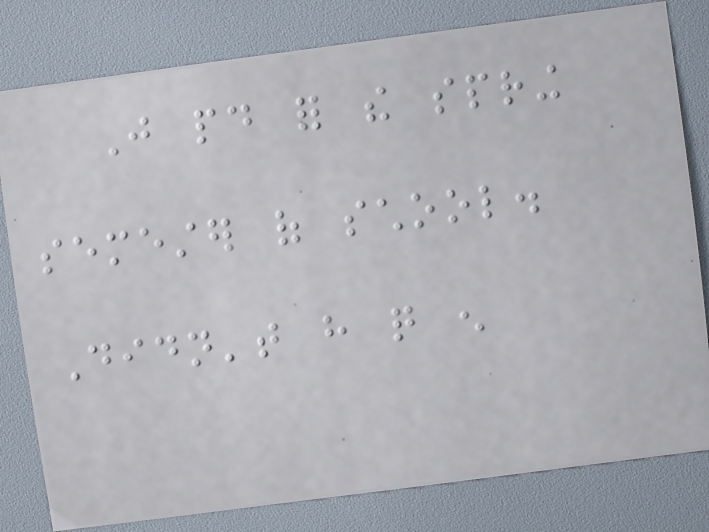Just paid for the spring
semester of school.
Didn't have quite enough
